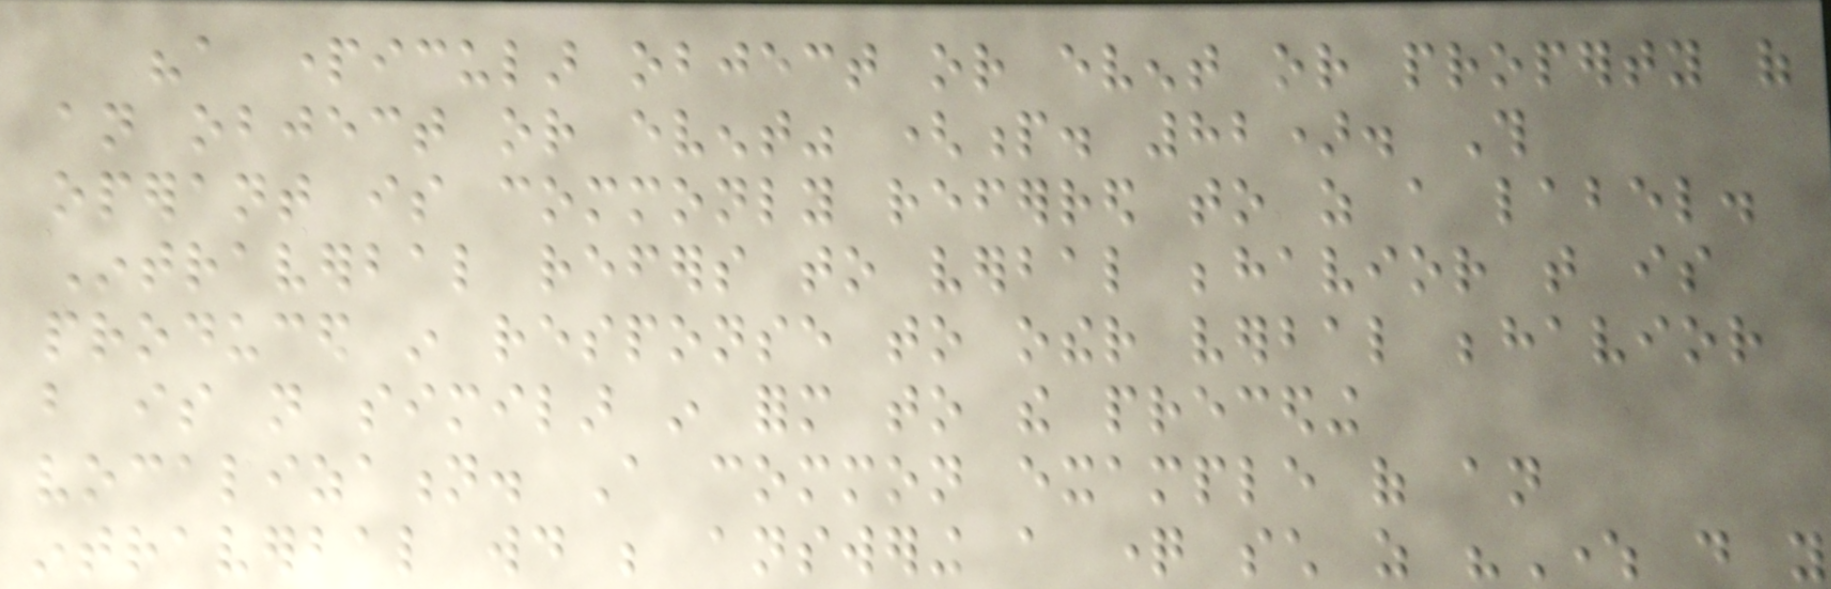"a particular object or event or property of
an object or event" (p. 82). This
operant is commonly referred to as a label.
Intraverbal refers to verbal behavior that is
produced in response to other verbal behavior
but is not similar in form to the preceding
vocalization. A common example of an
intraverbal would be answering a question such as "Where do you
